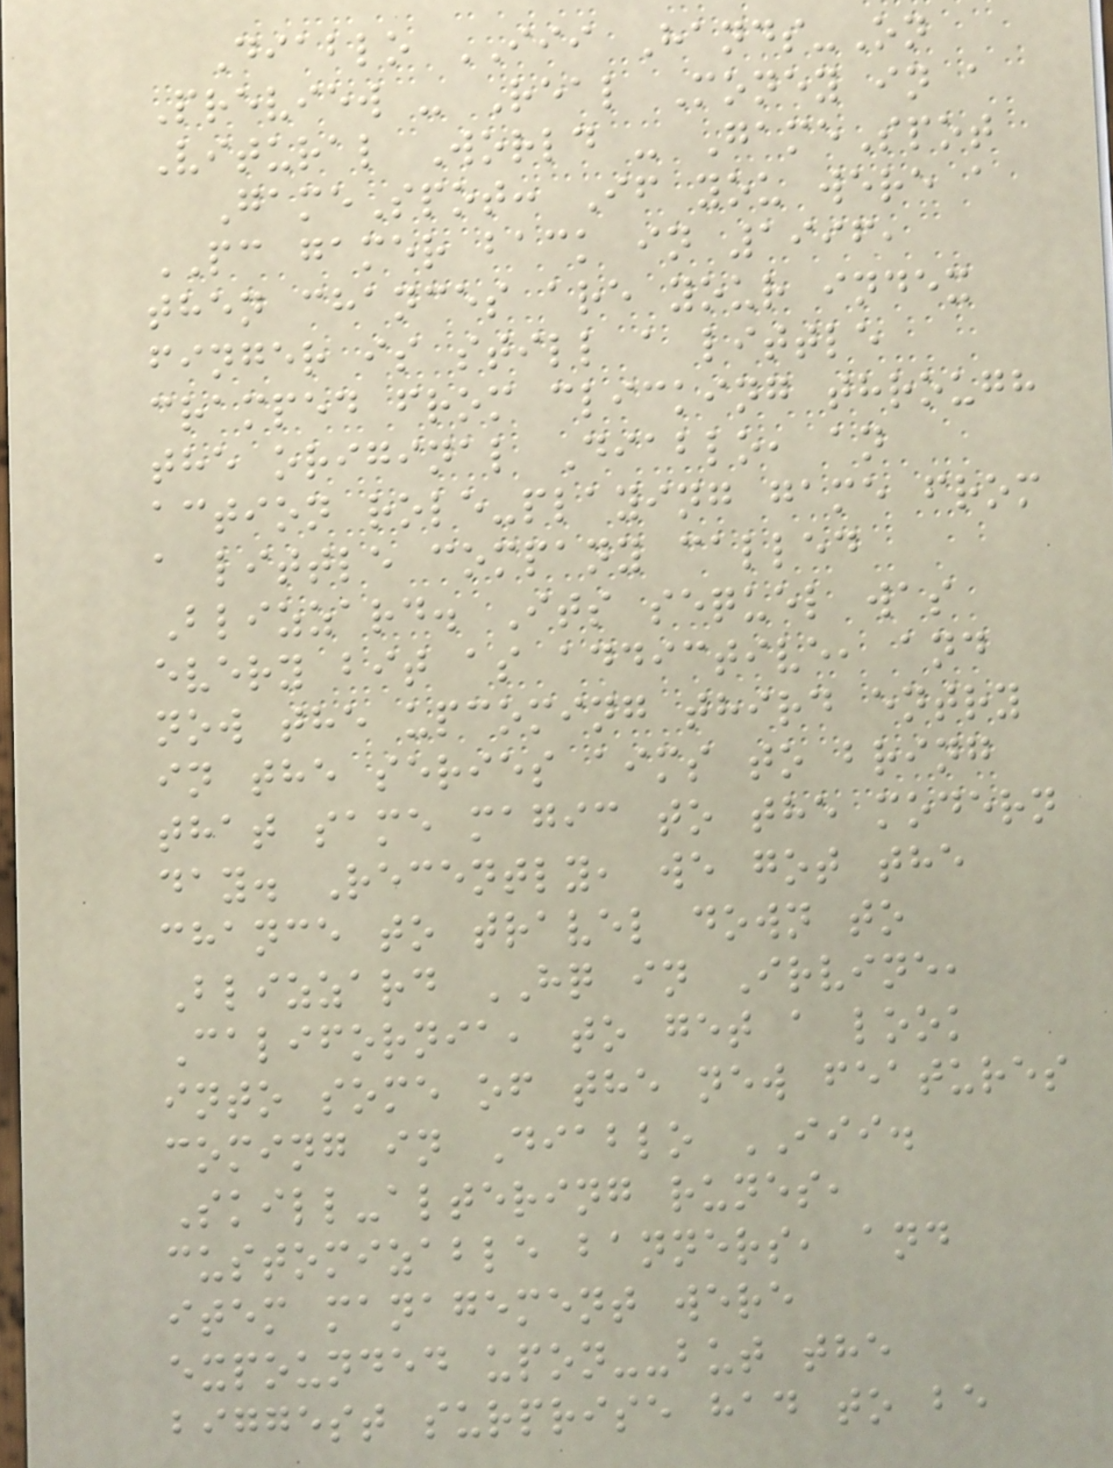Diablo III Hands-On
Preview - Real Money in a
Vitural World - GameSpot
GameSpot: If you were a
PC gamer back in 1996,
then chances are your index
finger is still a little
cramped from clicking through
the original Diablo, an
action role-playing game from
a little company called
Blizzard. Its sequel was
every bit as addictive, and
now the upcoming third entry
in the series aims to bring
that same magic to the modern
day. Recently, we got the
chance to travel down to
Blizzard HQ in Irvine,
California, to get a look
into some of the new features
coming in Diablo III.
Skill-altering runes,
customizable banners, and
item management were
expounded upon--but the
biggest surprise had to be
